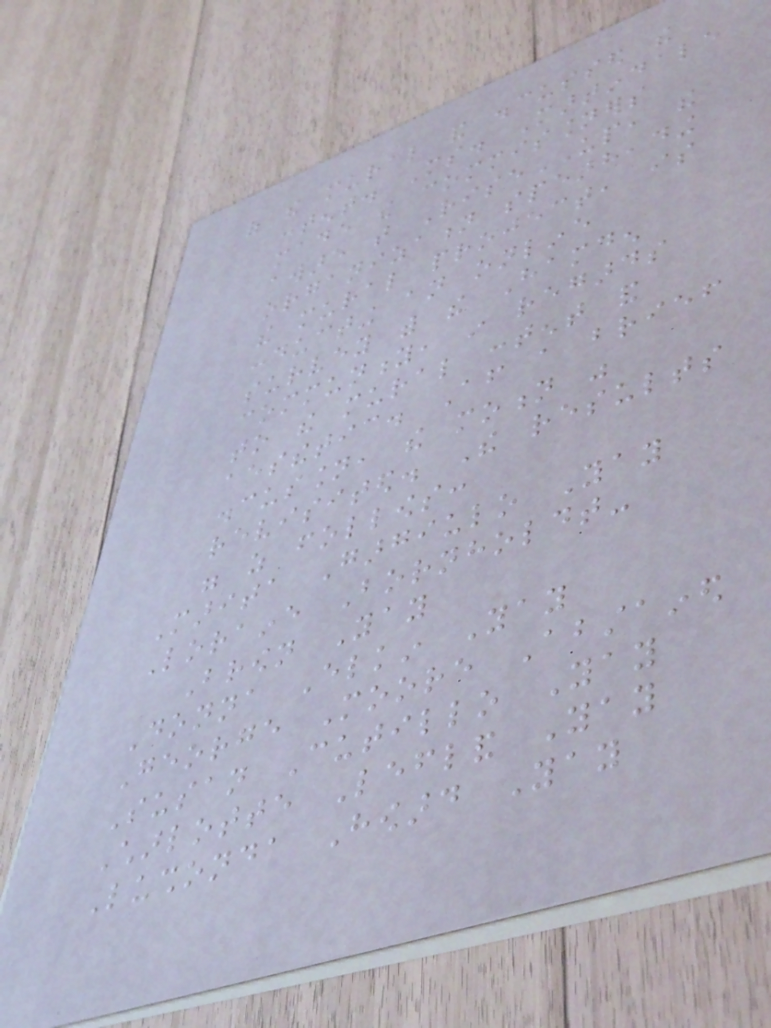of the mural and discussed the
content. Ms. Martindale
made the commissioners
aware that RiseUP, the
organization spearheading
the mural project, is
conducting an online
survey with the Hamden
community, in regards
to the mural content and
aesthetic. After a brief
discussion, the motion was
revisited. The results
were as follows:
Marita Gargiulo Yay
Loraine Bornholdt-
Brown Yay
Donna Elkin Yay
George Moore Abstained
Susan Cutillo Yay
Charlotte Lefland Yay
Lushonda Howard Yay
